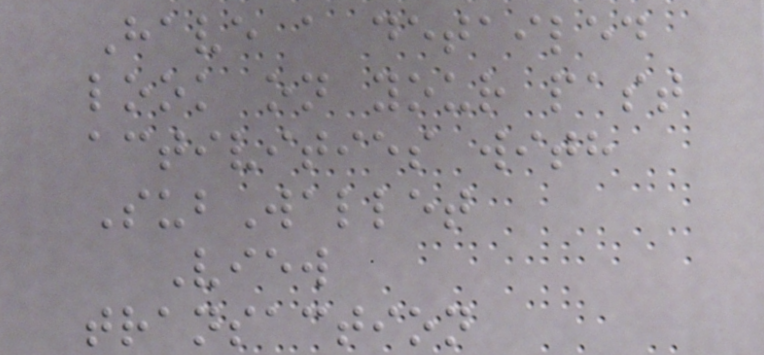Have a detailed
look on your past
activities with
SubWallet
View
transaction
